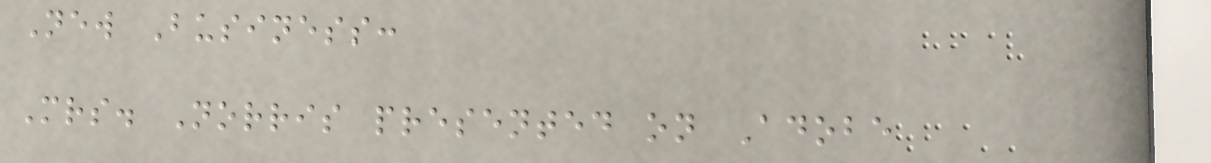New Business:
Mrs. Norris presented on Adobe
